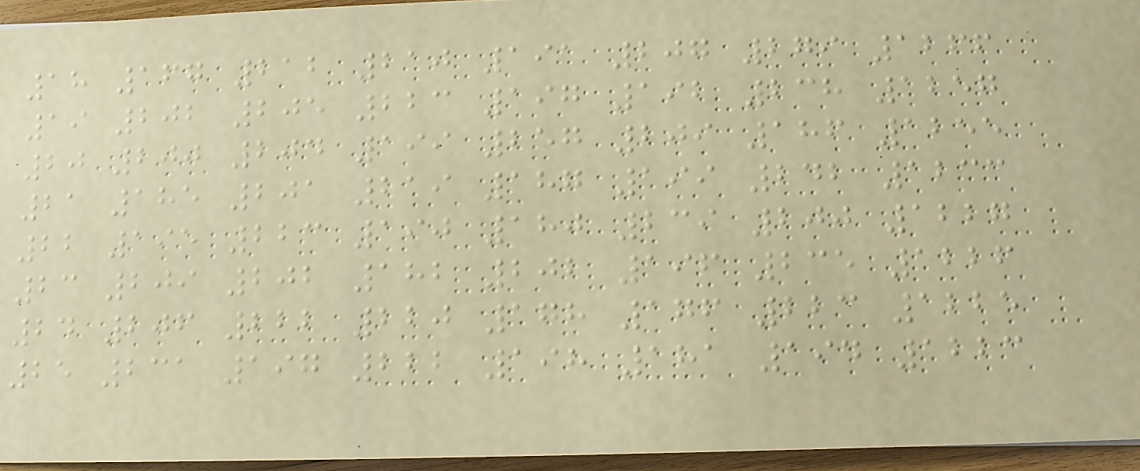18 167 212 210 191 207 279 1266
19 202 205 223 197 192 238 1257
20 200 204 199 257 209 186 1255
21 185 201 219 187 199 242 1233
22 195 223 190 180 239 200 1227
23 209 202 182 202 196 235 1226
24 206 222 220 178 176 223 1225
25 231 197 222 198 181 194 1223
